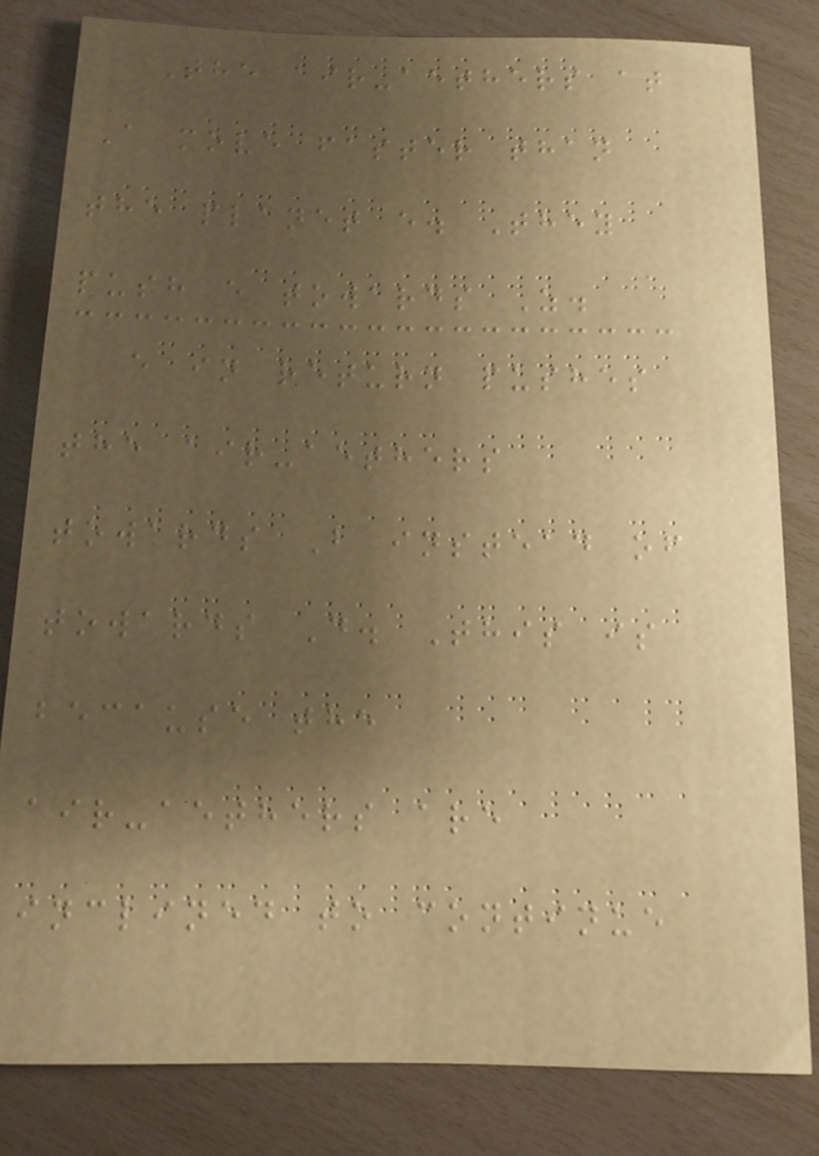The air-aethers at
A move faster than
the planet e. They
push e towards Z.
e in return pushes
the air-aethers
towards B instead of
towards D. This is
because the
air-aethers are
inclined to continue
